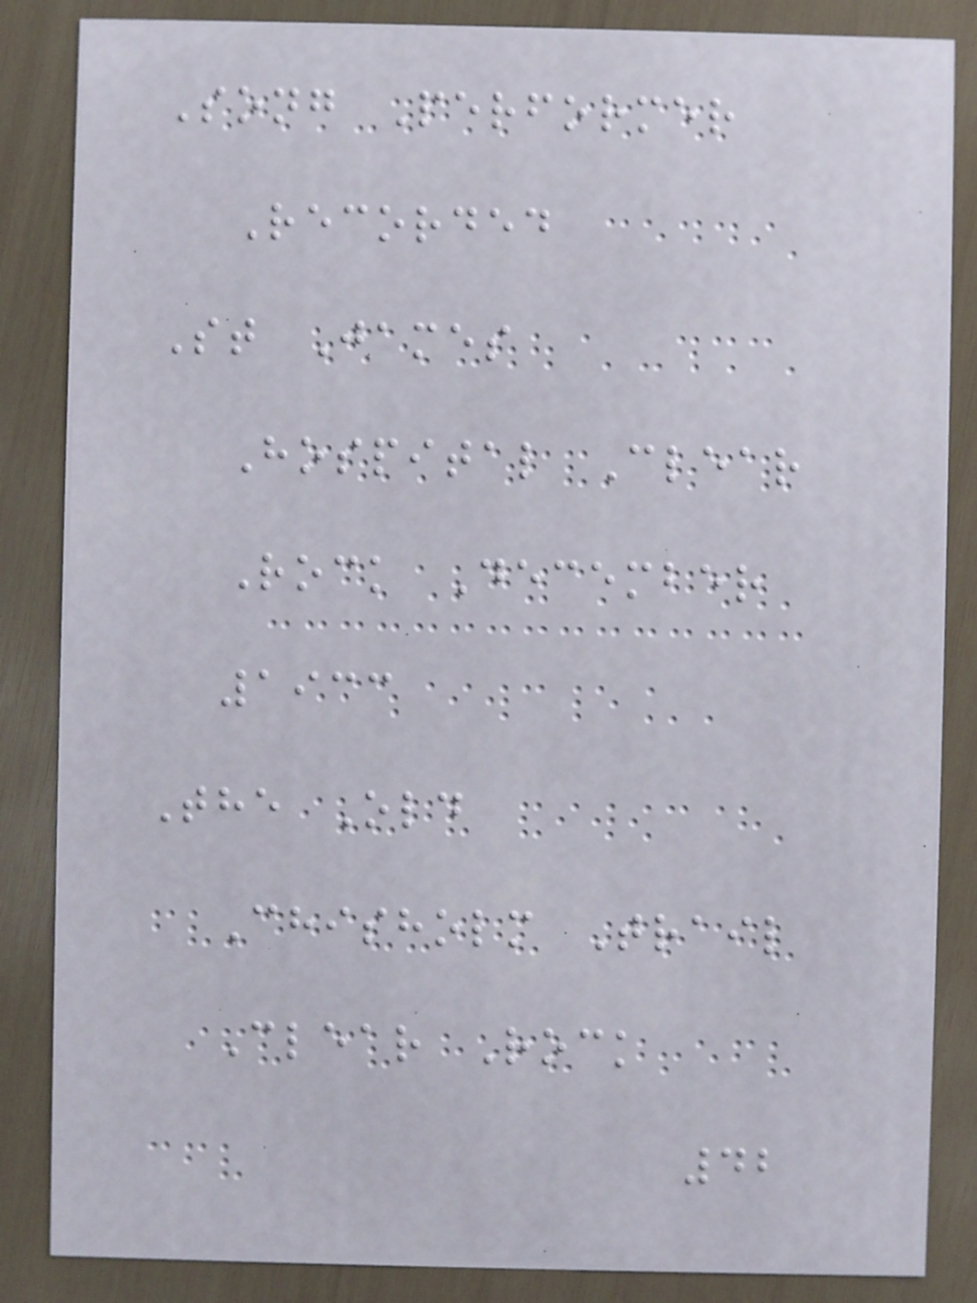Song Performer
Recorded
St James
Hospital Clear
Rock December
1933
The Old
Chisholm Trail
Clear Rock
42
